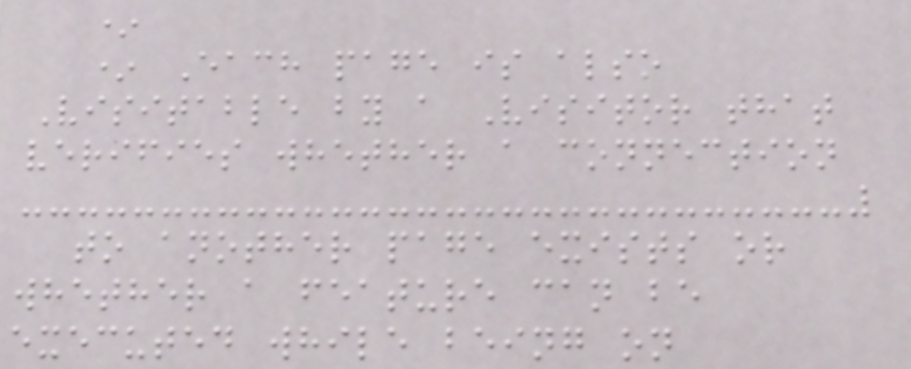*
* Each page is also
Visitable by a Visitor that
verifies whether a connection
to another page exists or
whether a feature can be
executed while being on
